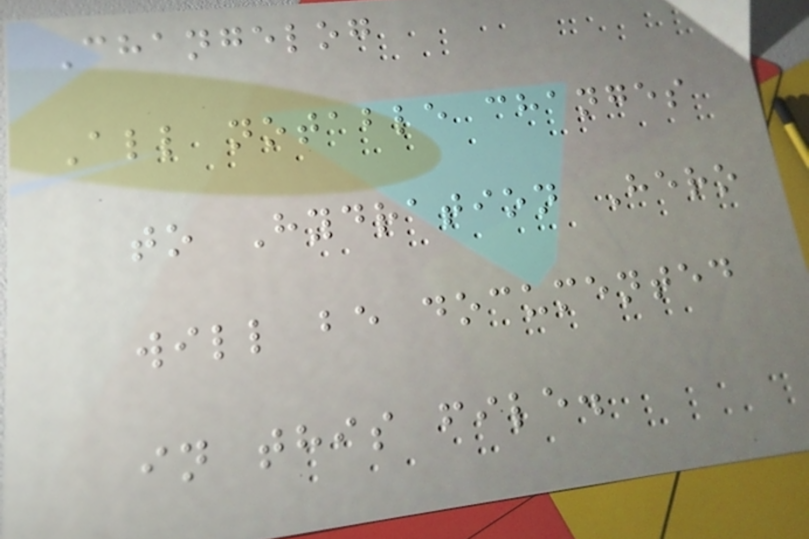Changelog
All notable changes
to Hydration Hero
will be documented
in this file.
